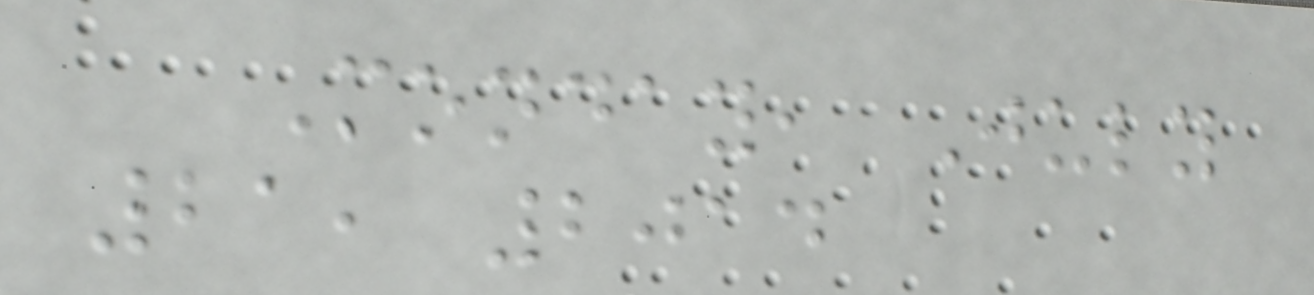Monday, July
21, 2014
